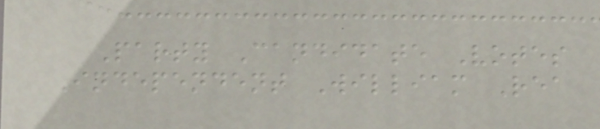Party Candidate Votes
Independent William Rea
